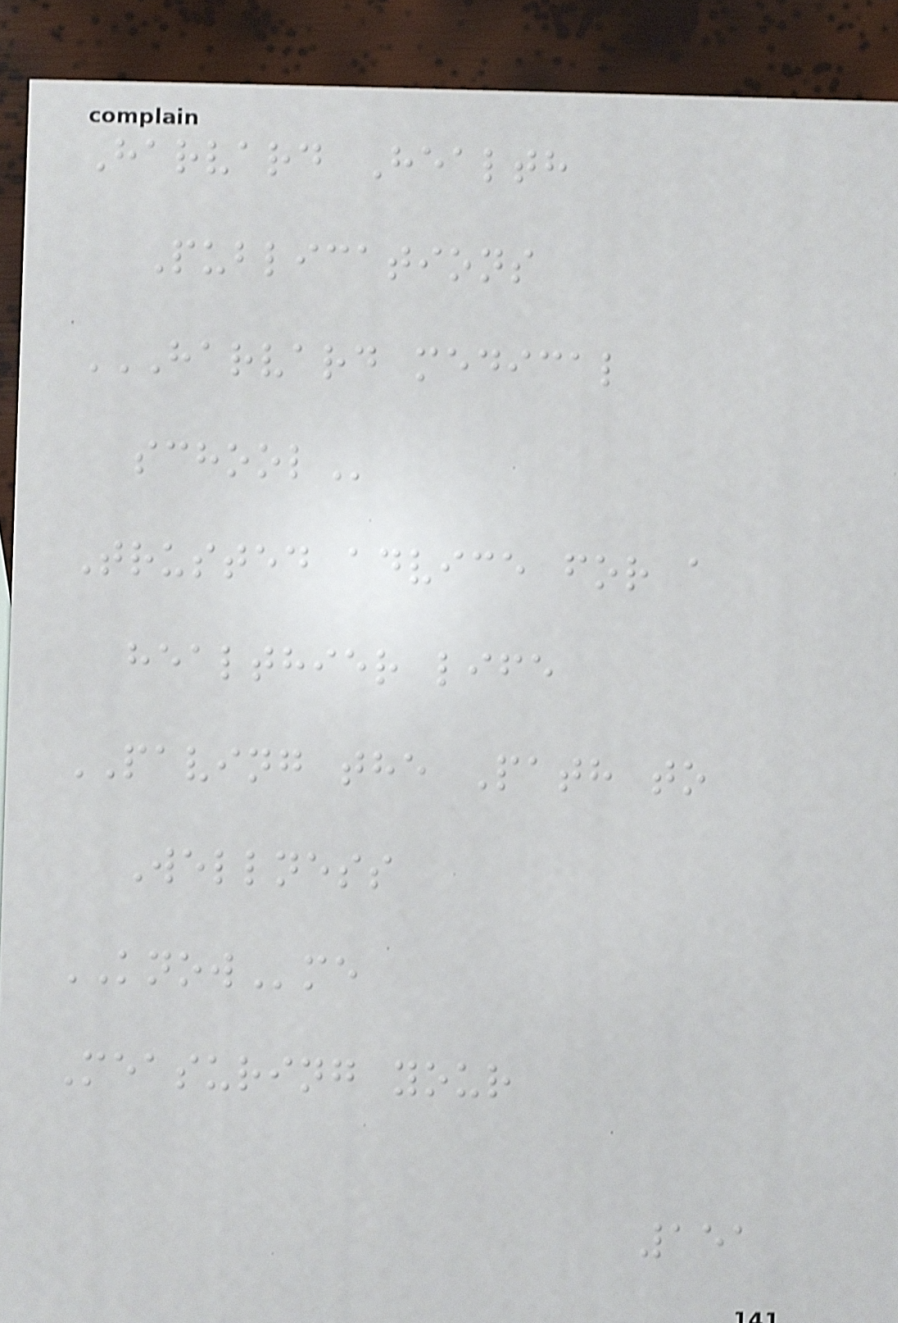Harvard Health
Publications
HARVARD MEDICAL
SCHOOL
Trusted advice for a
healthier life
PAVING the Path to
Wellness
KNOWme
Measuring your
151
